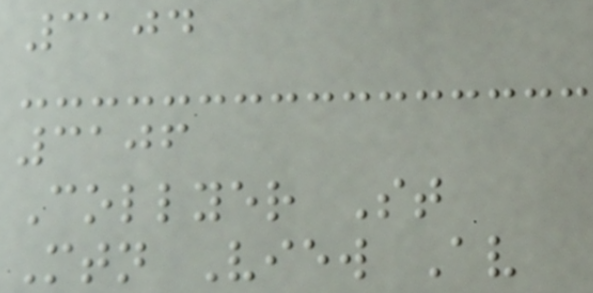3104
3106
Collyer St
Mtn View Av
